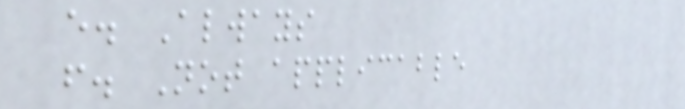e. Always
f. Not applicable
